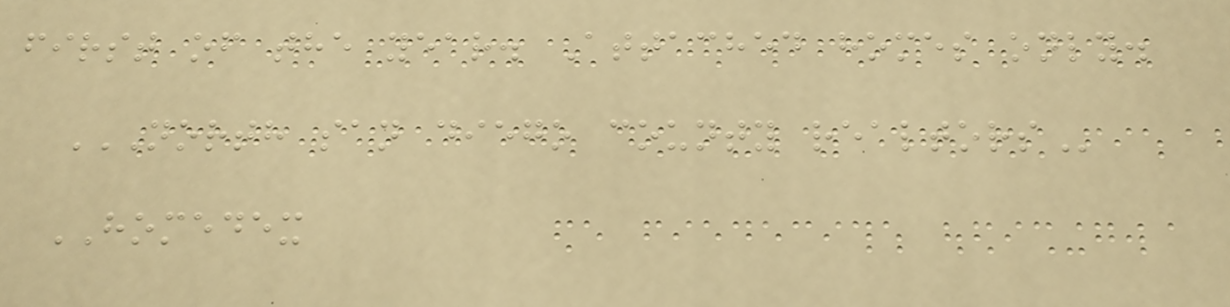first of the year. Attached homes only.
NORTH SAN DIEGO COUNTY REALTORS
HOMEDEX
